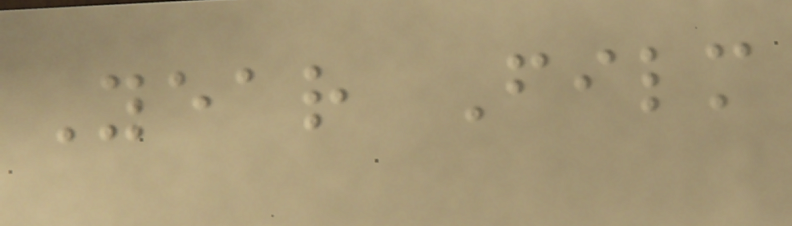Year Film
